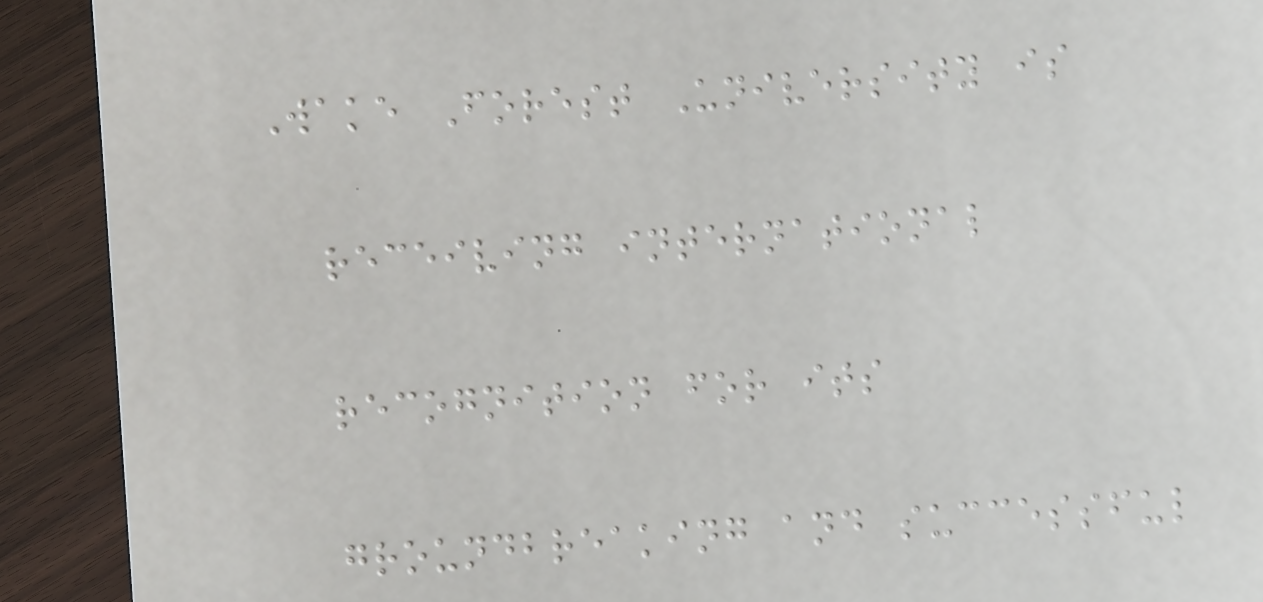Wake Forest University is
receiving international
recognition for its
groundbreaking and successful
